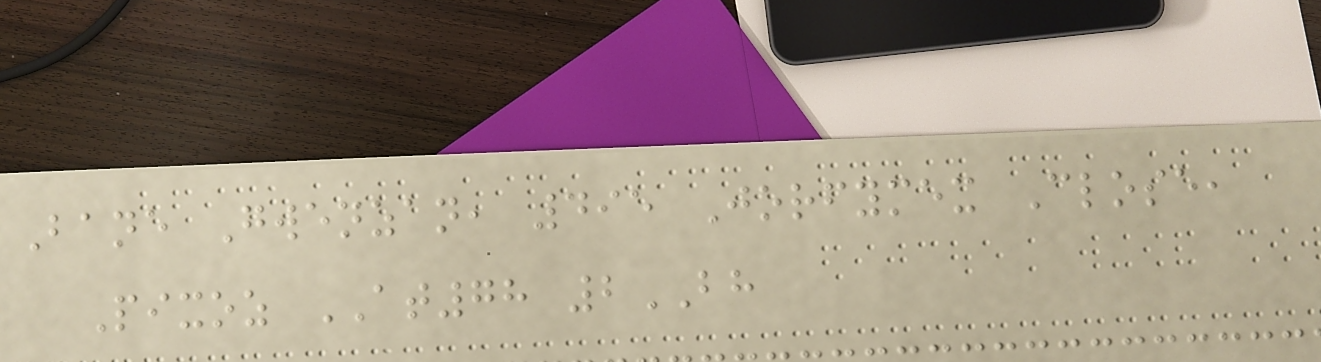Bane Gwenzan, 495 Jorfymex Close,
Pixoz AT78 2BH
